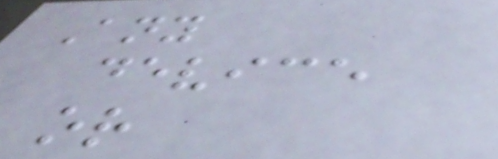Any
device
or
